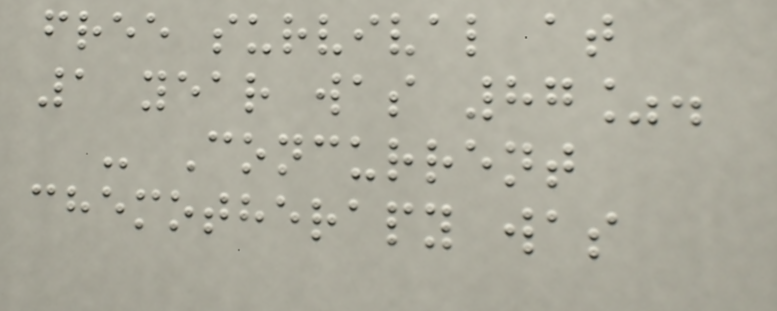free survival at
1 year was 87%.
- Concurrent
chemotherapy was
